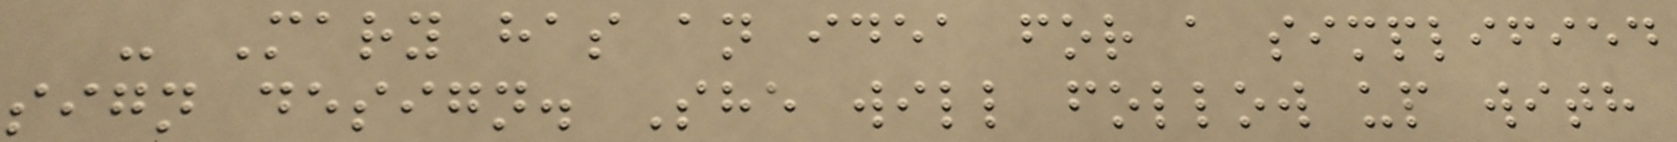- Mary has an idea for a simplified
sign design. She will follow up with
